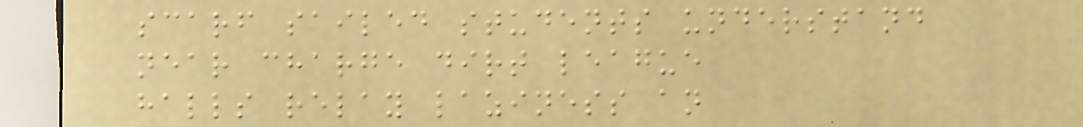scarf sailed students understand
near charge dirt league
halls relay laziness an
